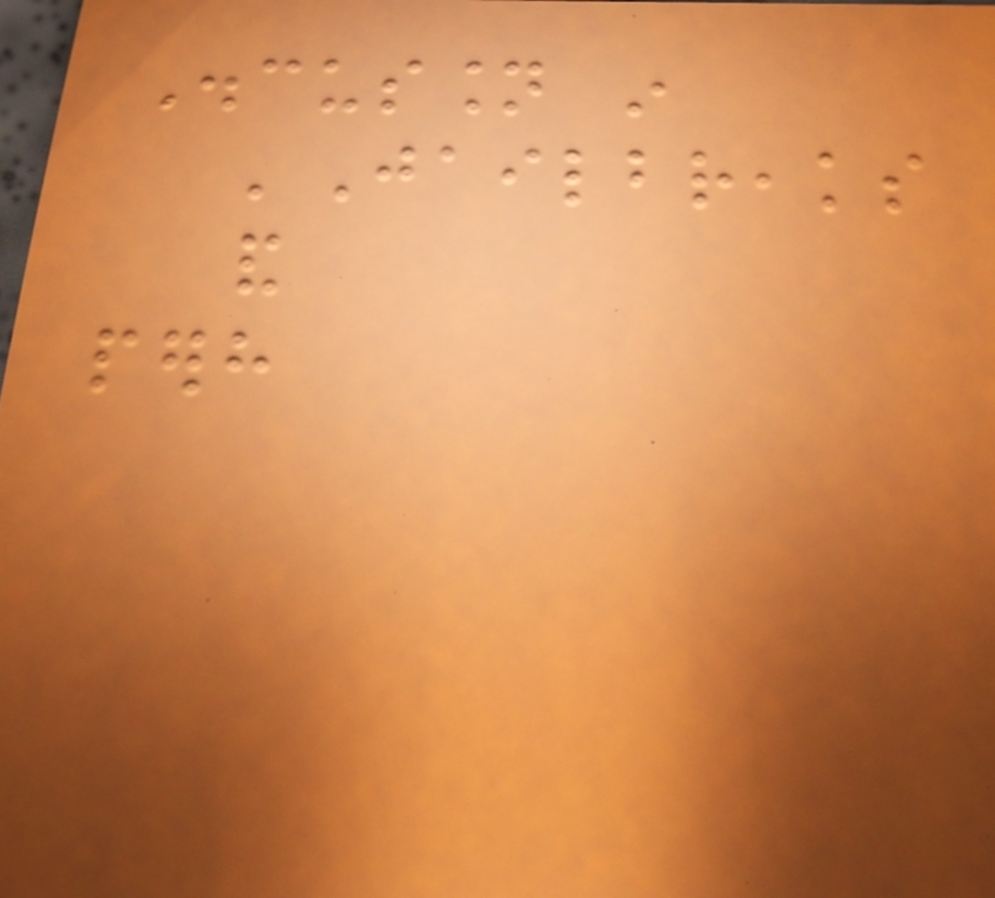Discussion in
'Jailbreaks
and
perhaps
